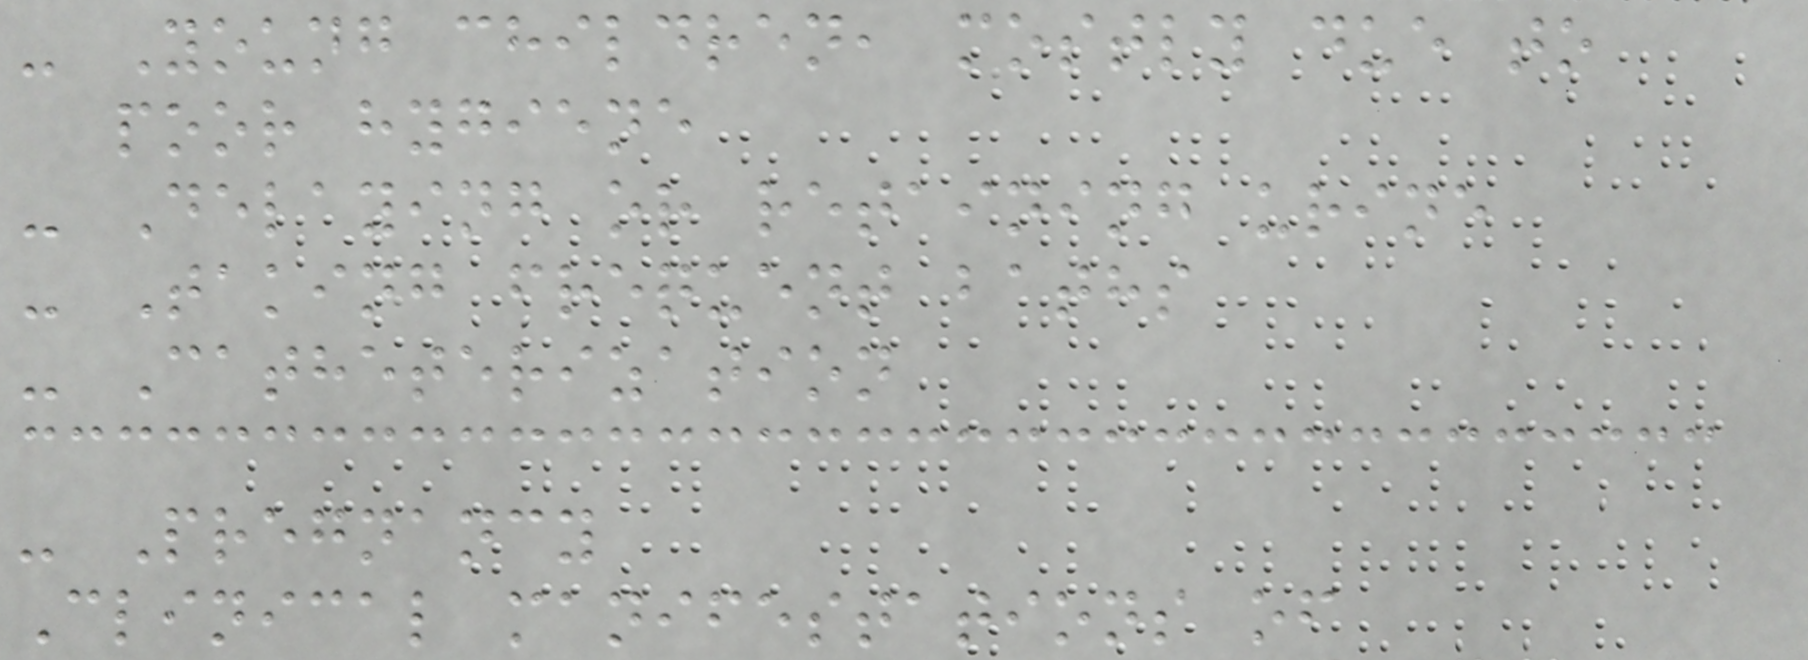- Young children, mostly due to
poor hygiene
- Delaying or retaining urine
- Taking frequent baths
- Catheterization
- Pregnancy
Clinical manifestations of
